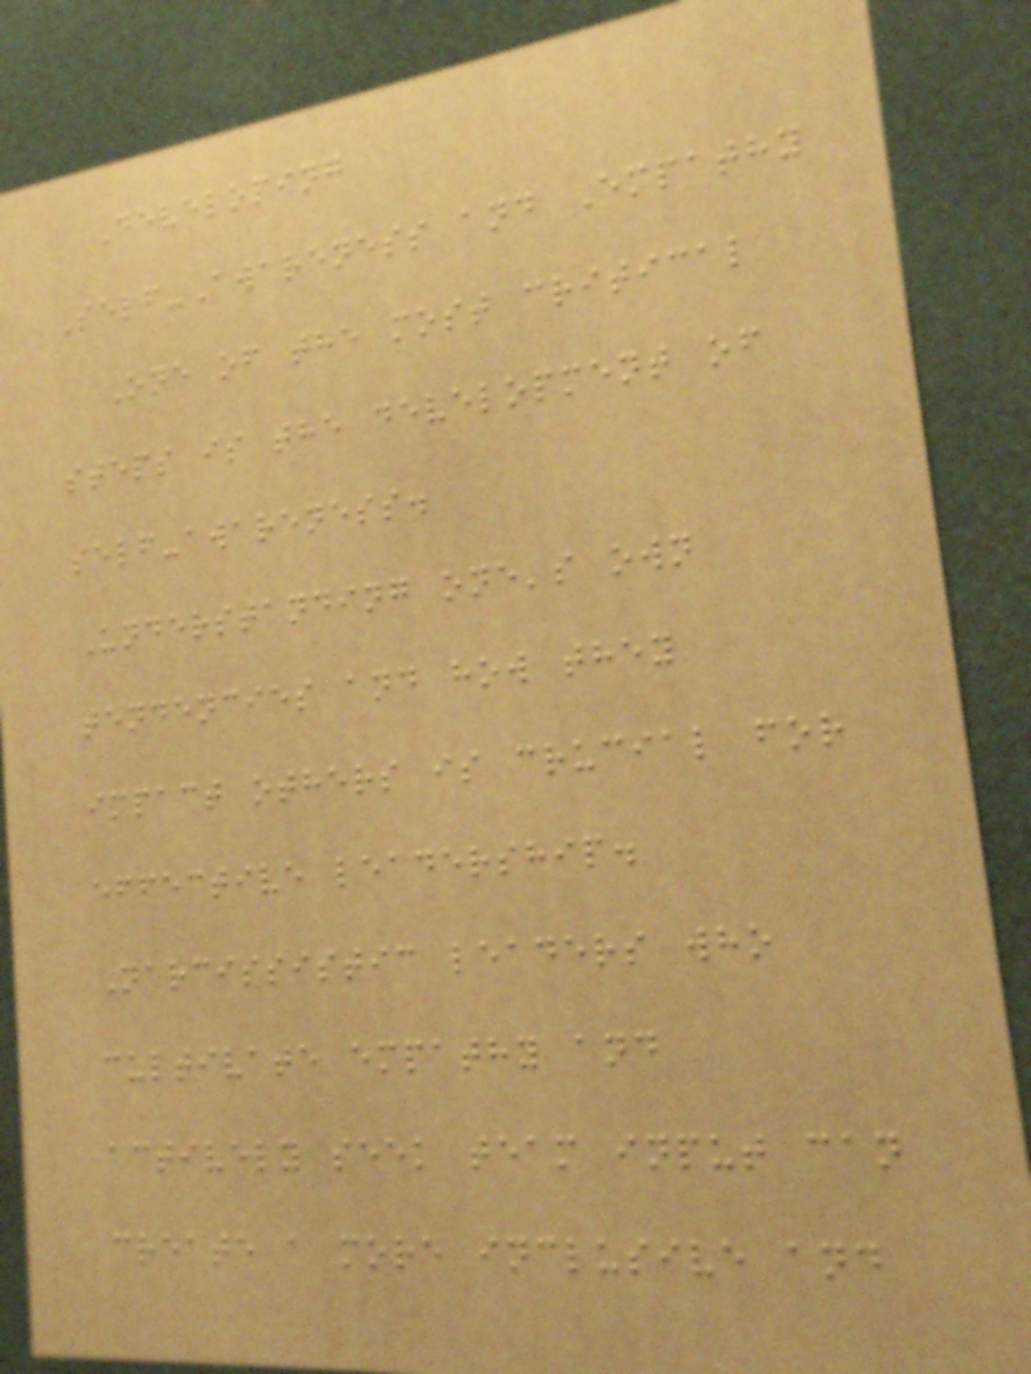Developing
Self-Awareness and Empathy
One of the most critical
steps is the development of
self-awareness.
Understanding one's own
tendencies and how they
impact others is crucial for
effective leadership.
Narcissistic leaders who
cultivate empathy and
actively seek team input can
create a more inclusive and
